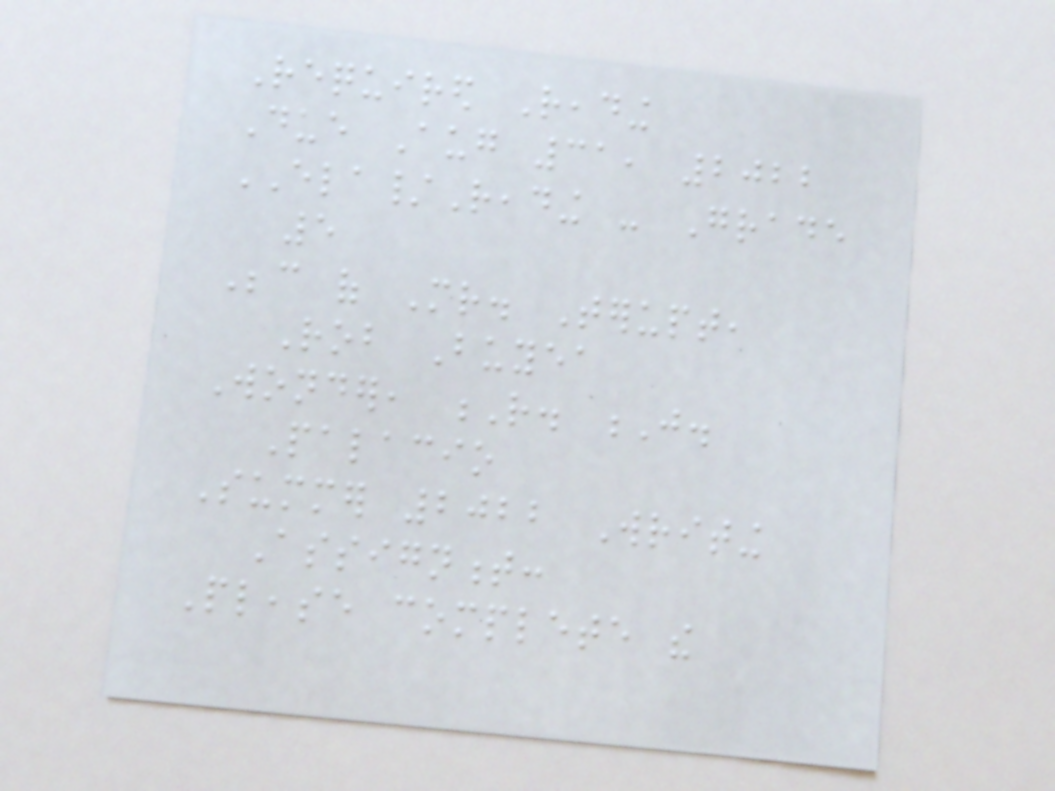Required Reading
Due Aug 31, 2022
ELA/Reading - Grade
5
Because of Mr. Terupt,
Rob Buyea
Wonder, R. J.
Palacio
Summer 2022 Writing
Assignment:
Please complete the
